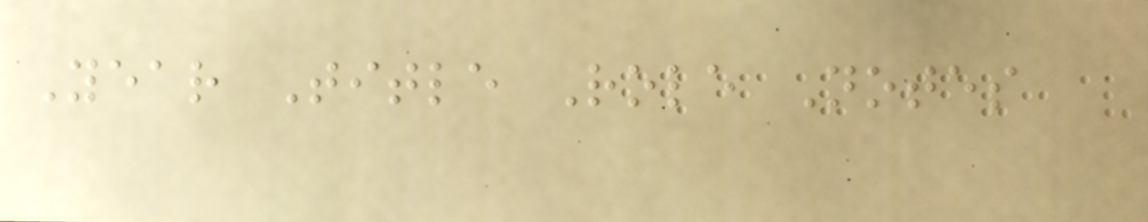Year Title Role Notes
